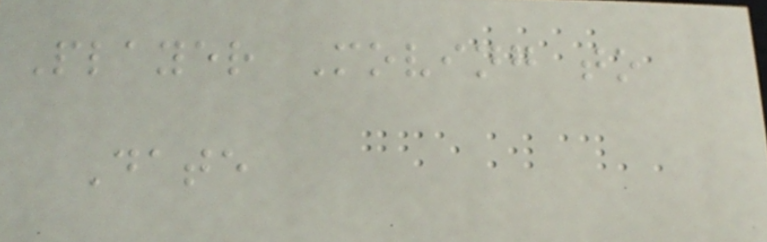Player Moving to
Date
